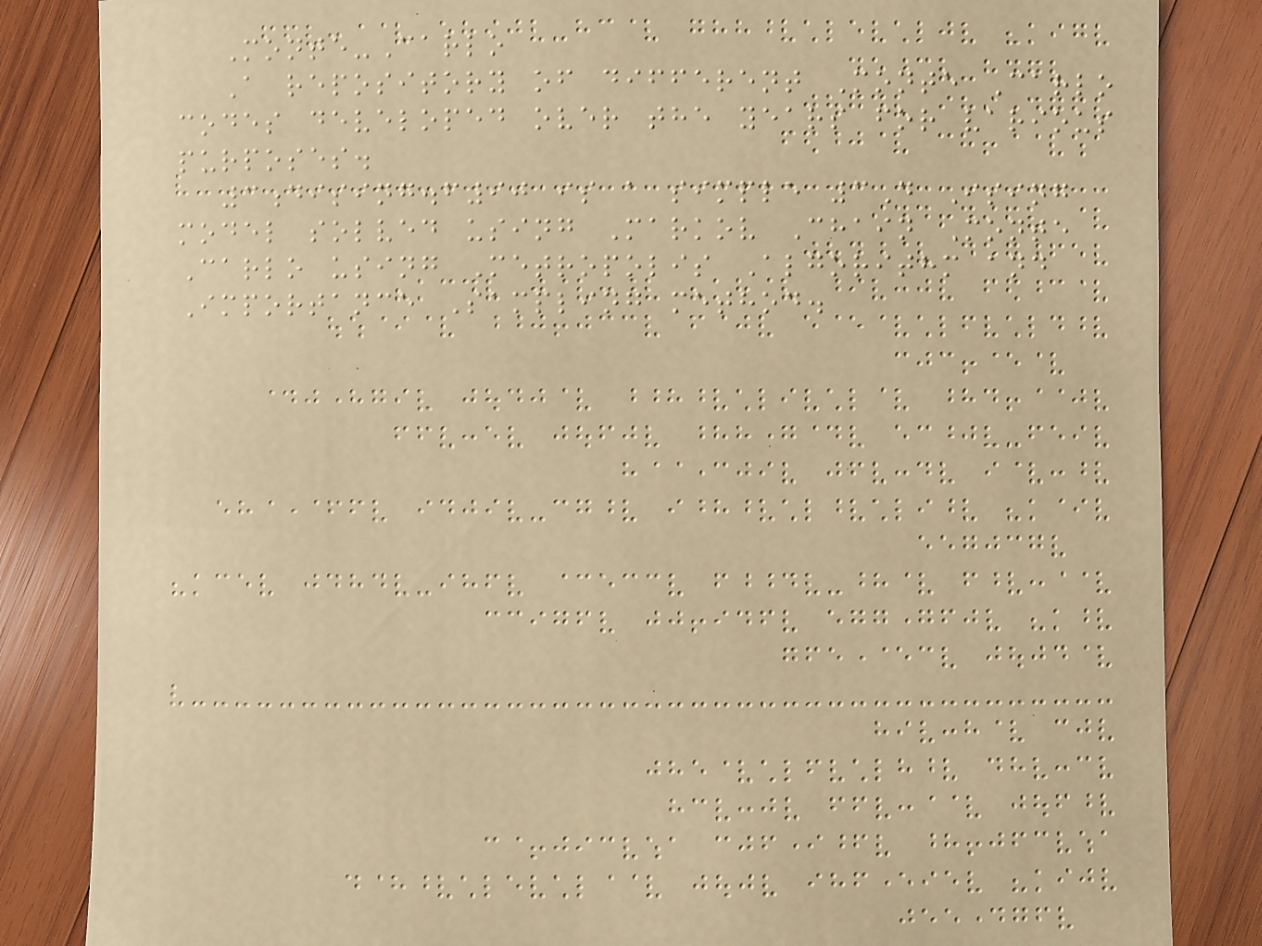Monte-Carlo
A repository of different Monte Carlo
codes developed over the years for various
purposes.
3dising.f90 is a simple 3D Ising
model solved using Markov Chain Monte
Carlo using Metropolis Algorithm and
Importance Sampling method.
